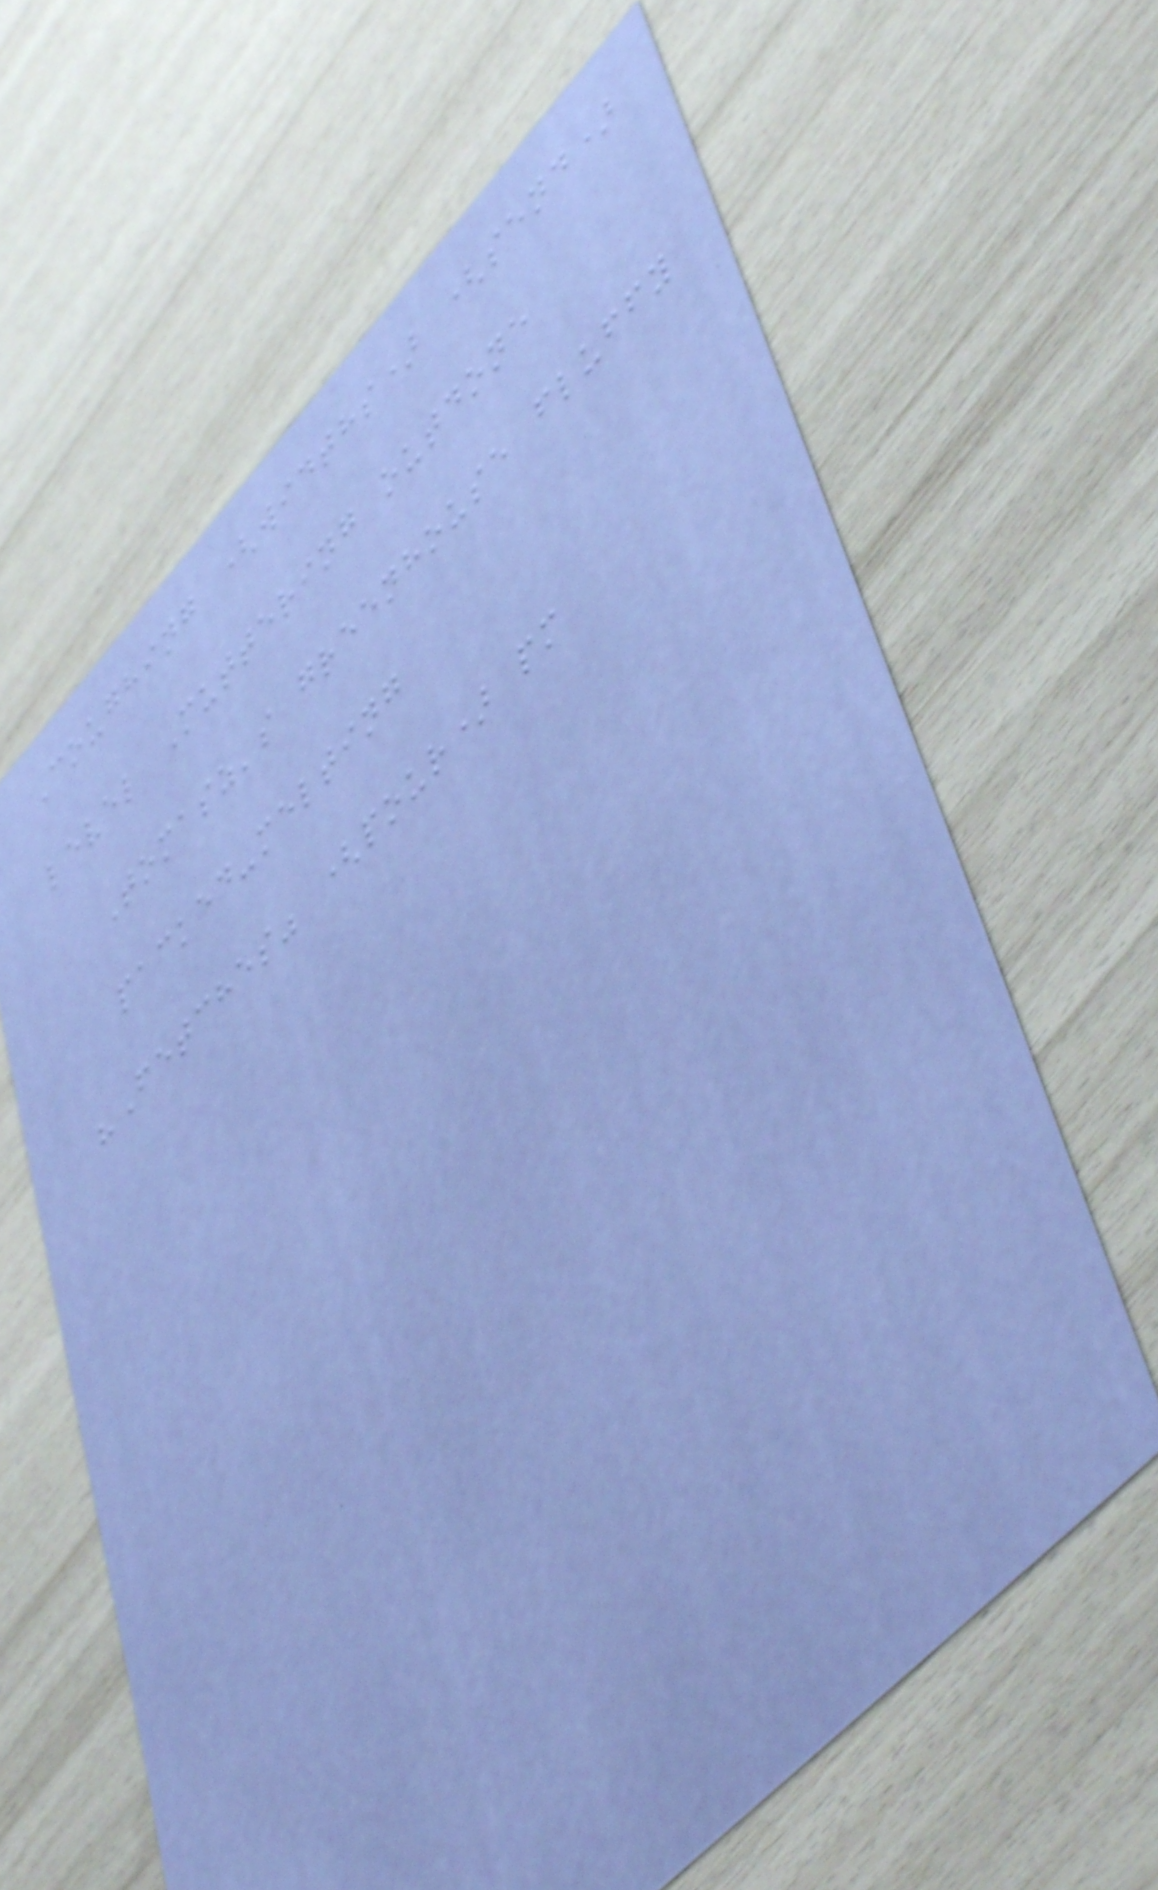Coughing (widths) (send)
level Muttering outdone
Tomasz's greenhouse fluffy
packed-melting
"Fetches" (pour) pm
